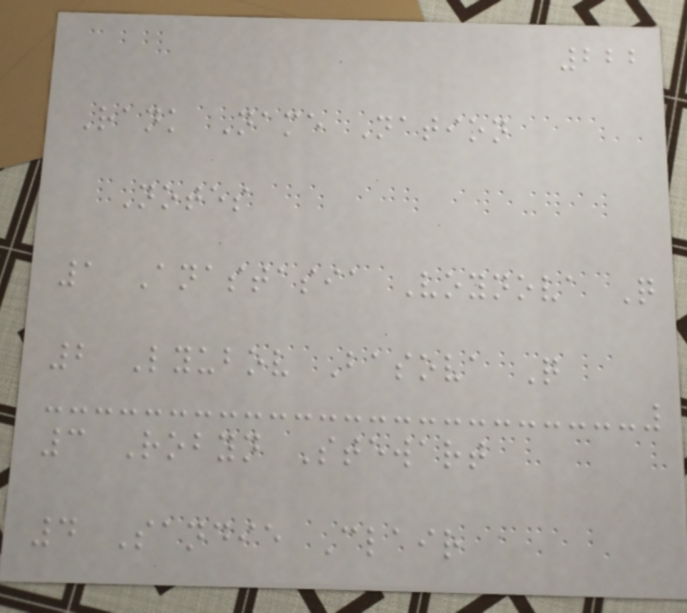222
Rank Name Nation
Notes
1 Anastasia Voynova Q
2 Lyubov Basova Q
3 Robyn Stewart
4 Sandie Clair
